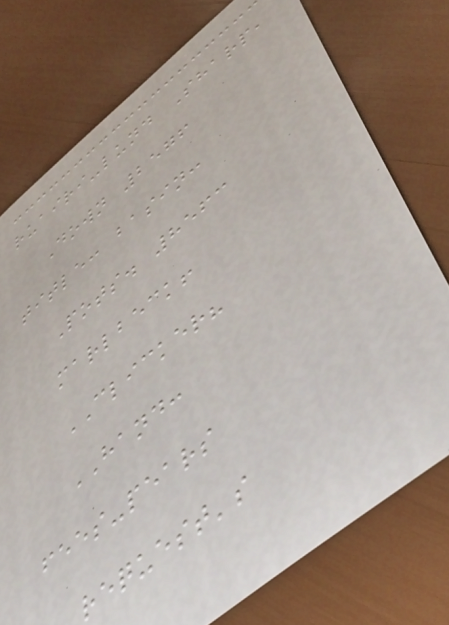ruairi-lund Sharp,
Down 2576
title: basin:
Pots. 8563
marlbeck!
CLICKER?
HAND:
fees-pears
request's
